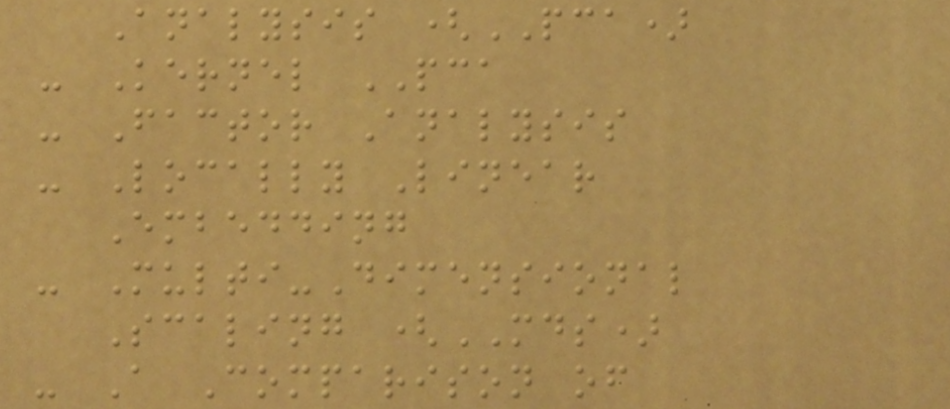Analysis (PCA)
- Kernel PCA
- Factor Analysis
- Locally Linear
Embedding
- Multi-Dimensional
Scaling (MDS)
- A Comparison of
